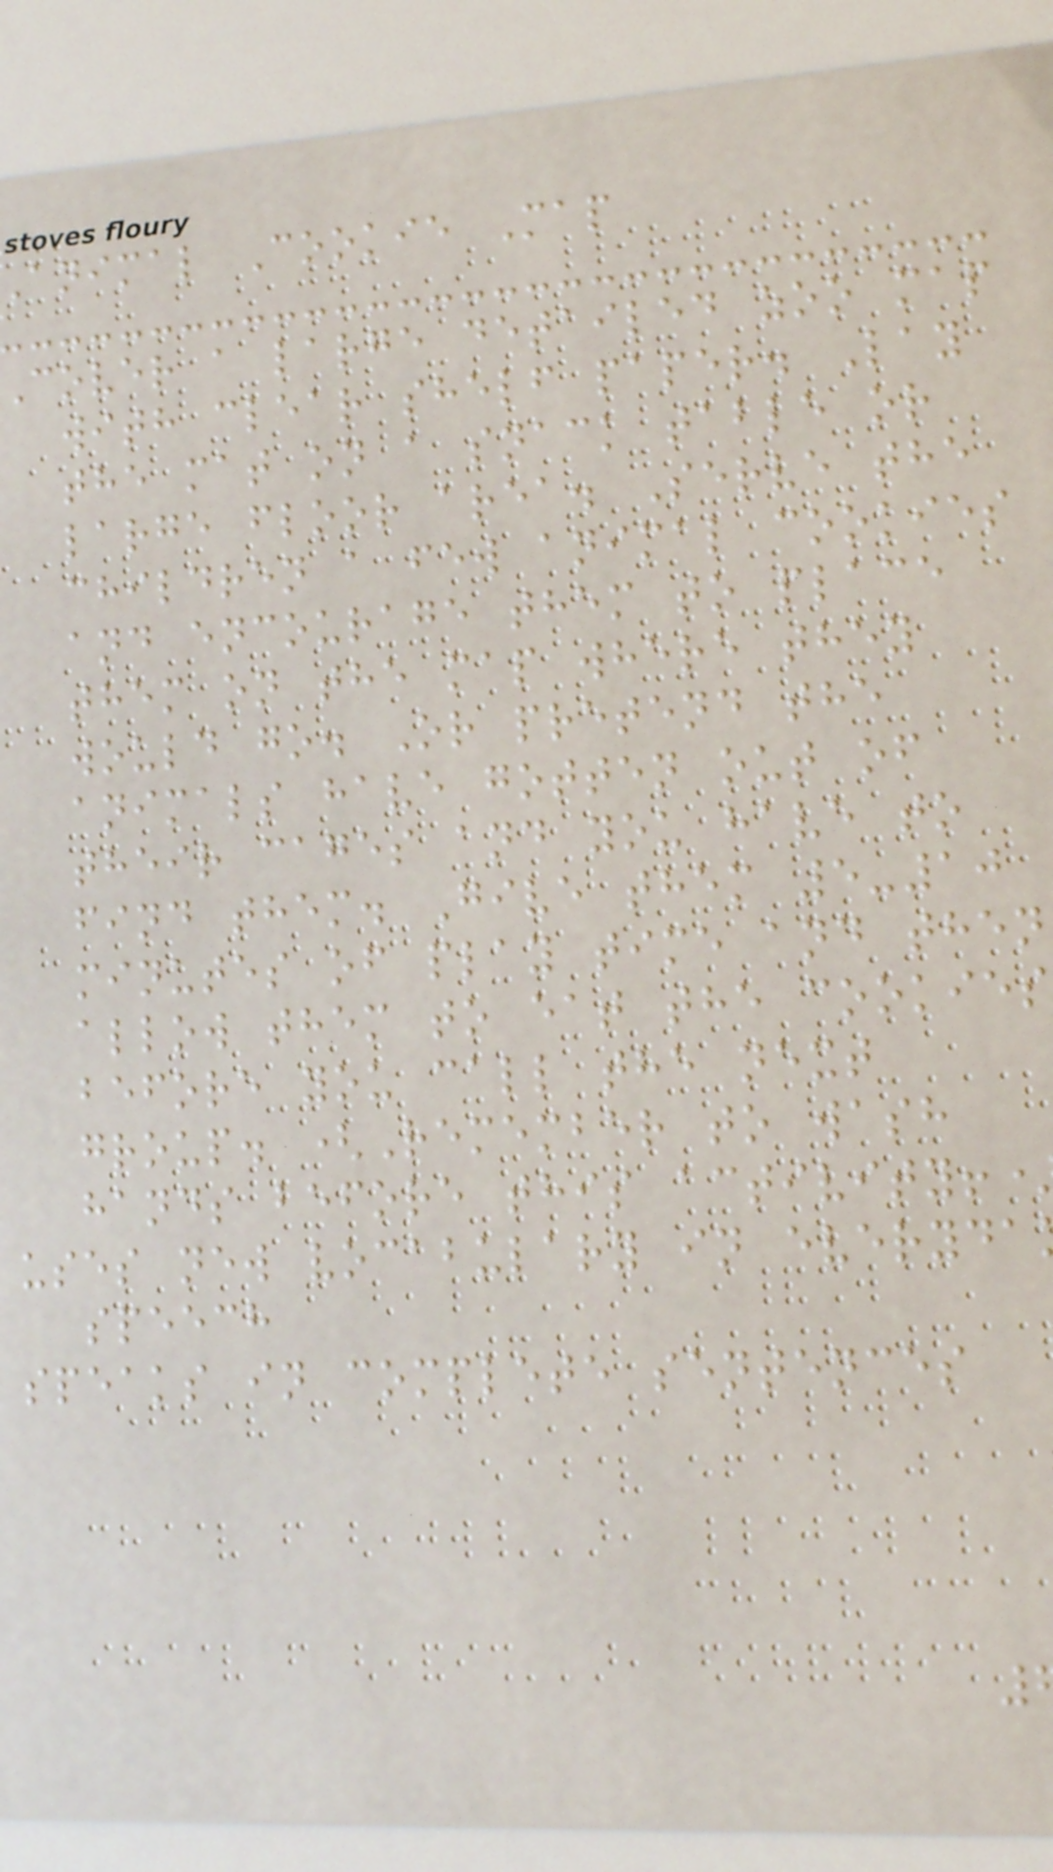animal Cookie Map
Cover a large detailed zoo map
with clear shelf paper. Lay
the mat on a snack table or
large floor area. Serve the
children a few animal cookies
and encourage them to place
them on the map where they
would go. Or pretend the
animals have gotten out of
their cages and you have to
find them. Give them 5-10
minutes of play time and then
allow them to eat the cookies
before you call the next
group. (Remember to wash
hands before this activity!
uses new vocabulary in everyda
speech
speaks in complete sentences
